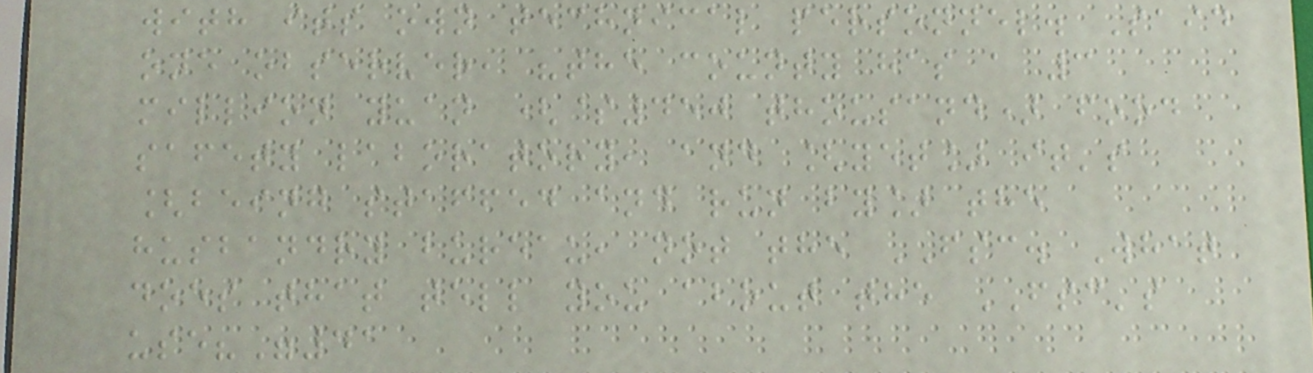with its own technical personnel. Said
one observer, "the county has a 3
million yuan ($450 thousand) food
safety laboratory, and [yet] it's
[being staffed and run by] the
husbandry bureau, not the FSC. What
does that tell you about the FSC's
use?"41
